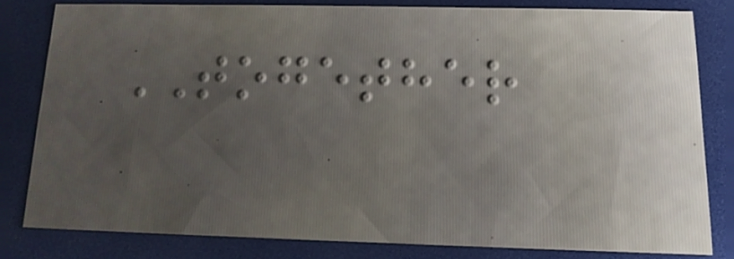TOGETHER
